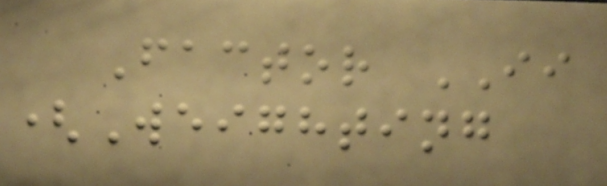Factor II
(Weighting
